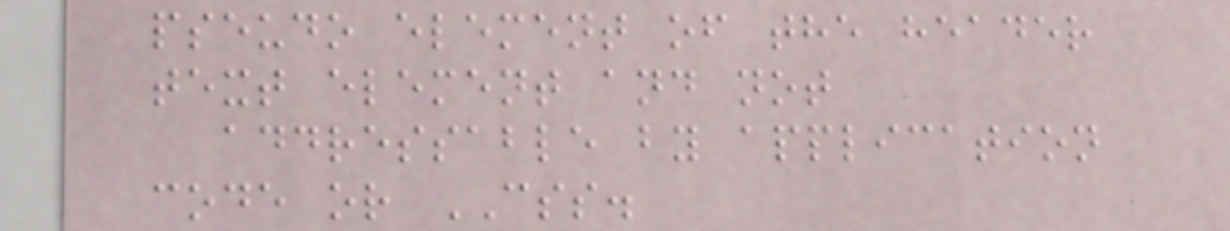pseudo element of the header
text element and not
addressable by application
code or CSS.
